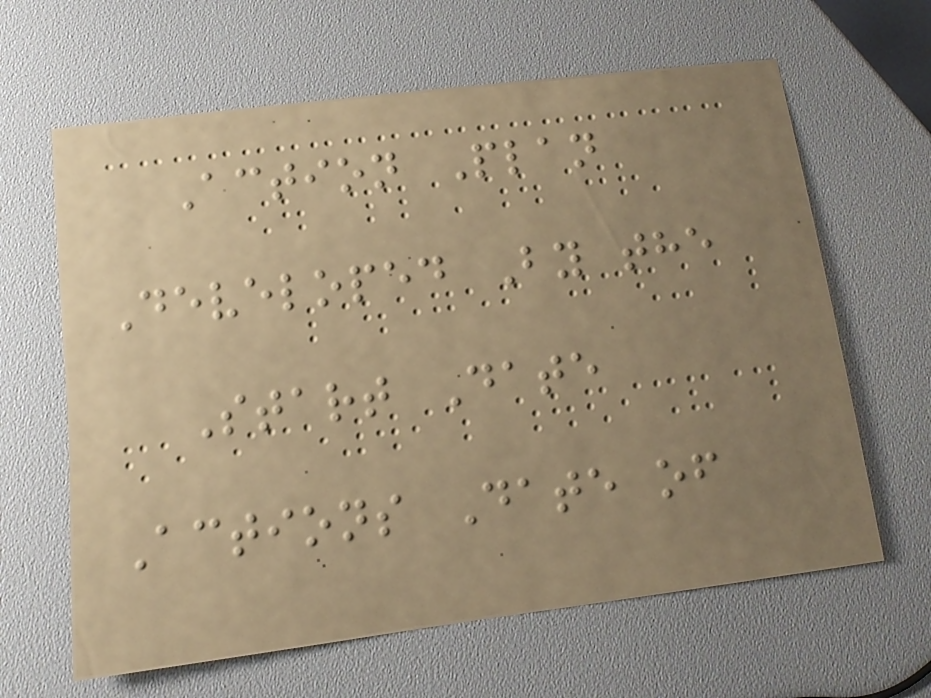Action Plan
Developed By the
Start Date
Actions Date of
